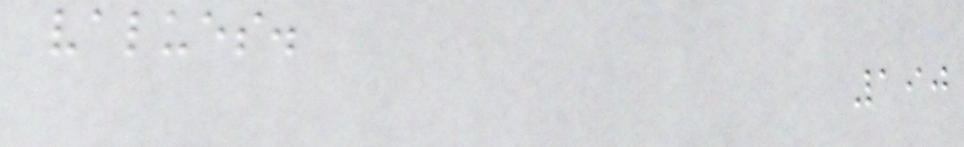values.
190
